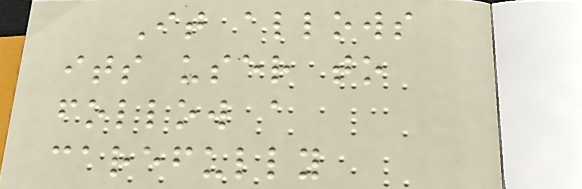It allows
its user to
follow a
carefully
